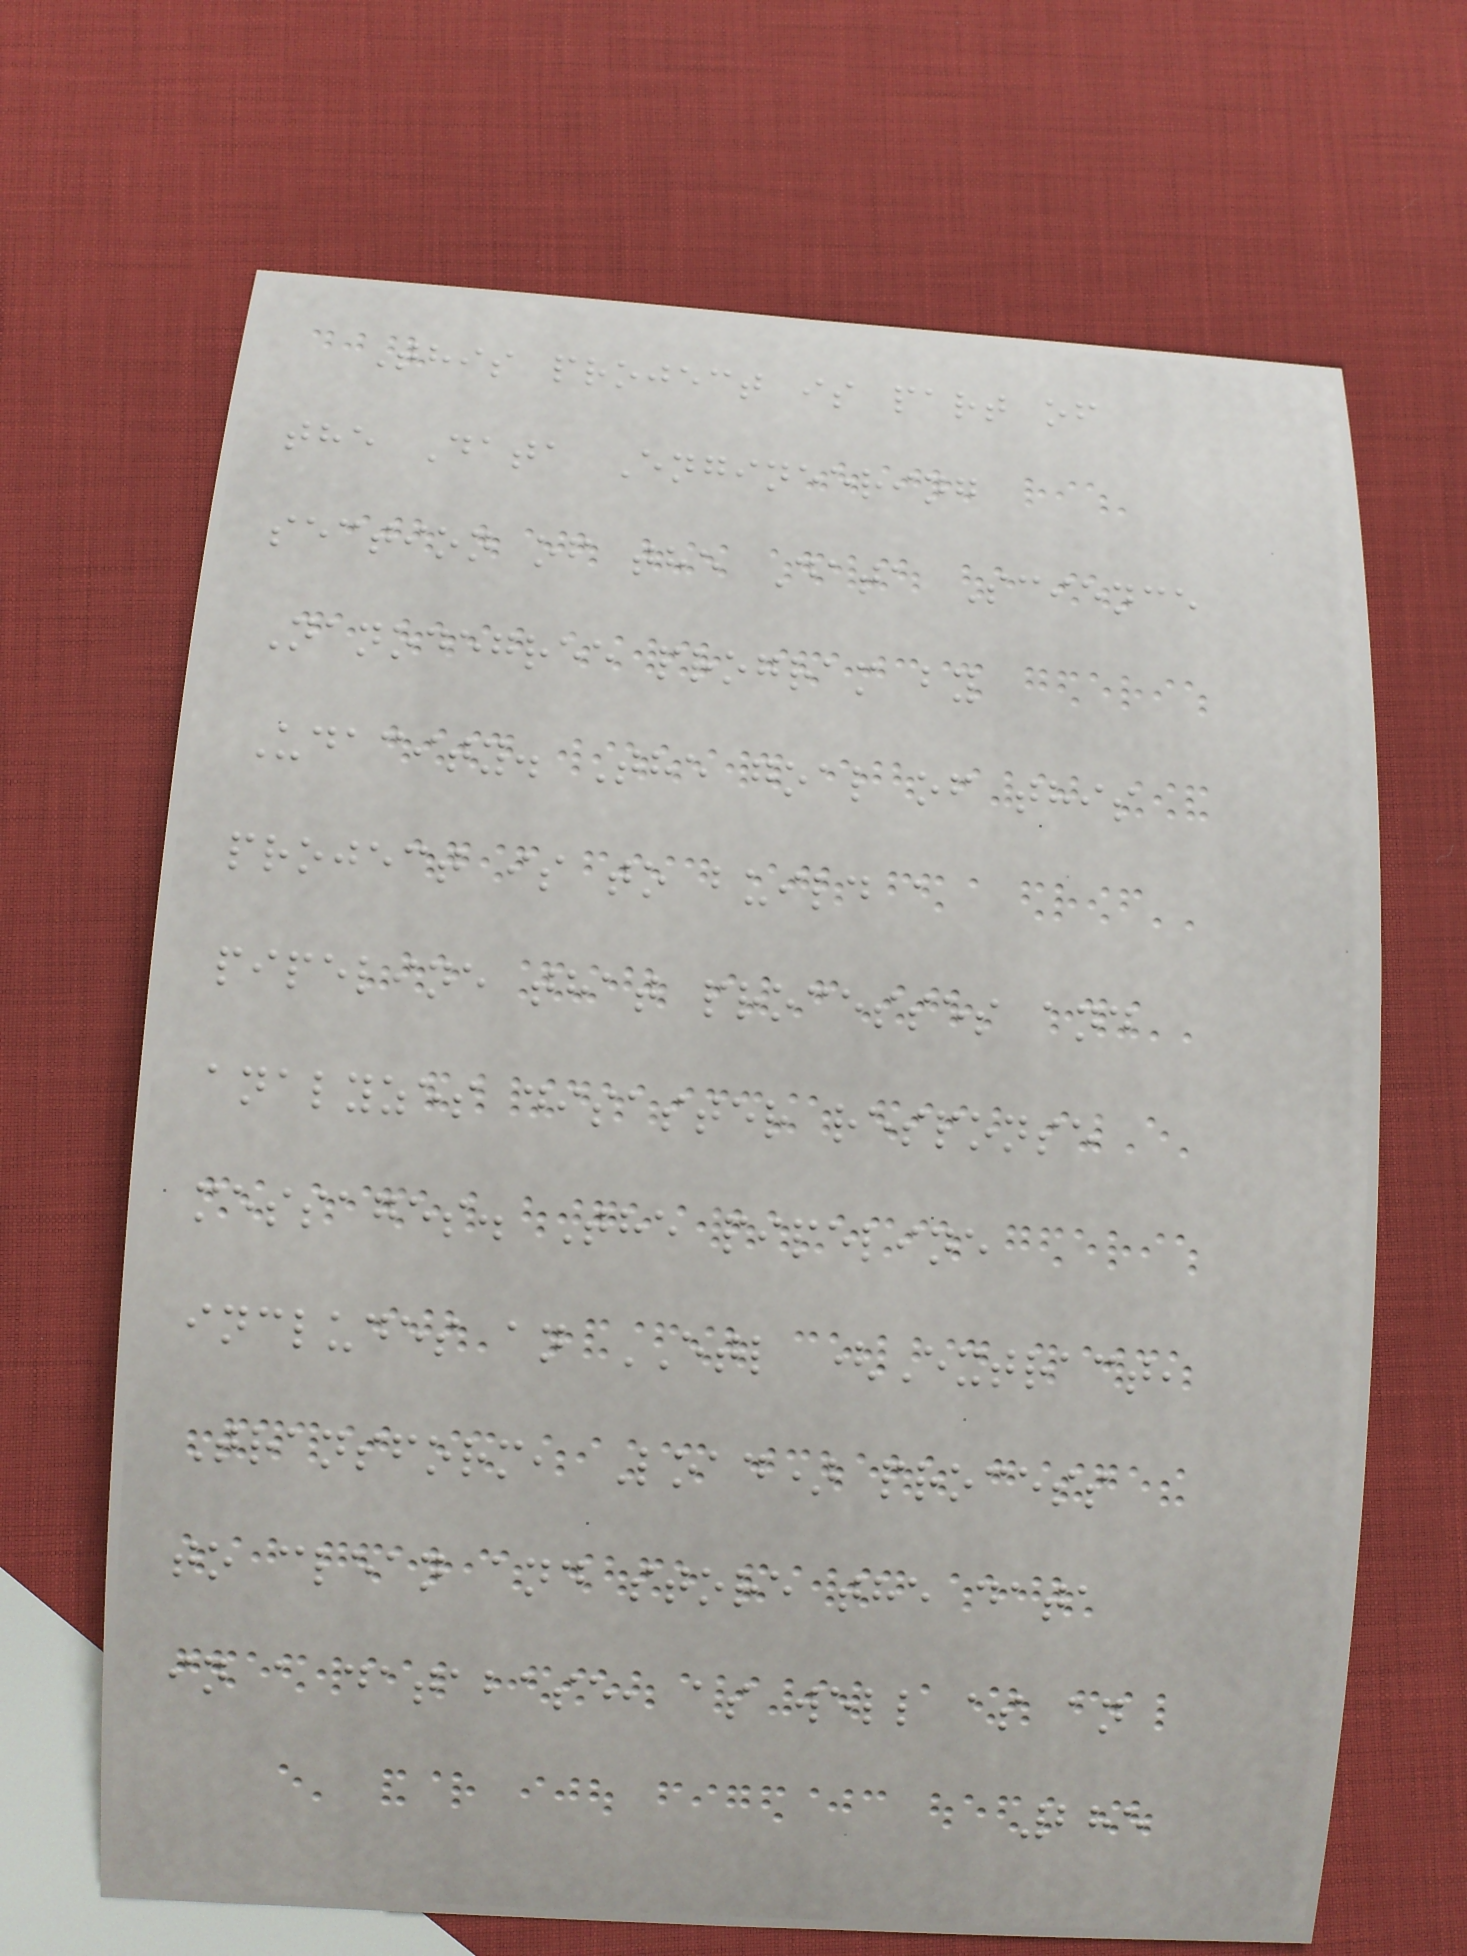This project is part of
the Data Engineering
section of the Data Science
Nanodegree program by
Udacity. The goal of this
project is to build a
pipeline that processes and
analyzes disaster response
messages. The pipeline
includes an ETL (Extract,
Transform, Load) process
to clean and store the data
in a database, as well as an
285
